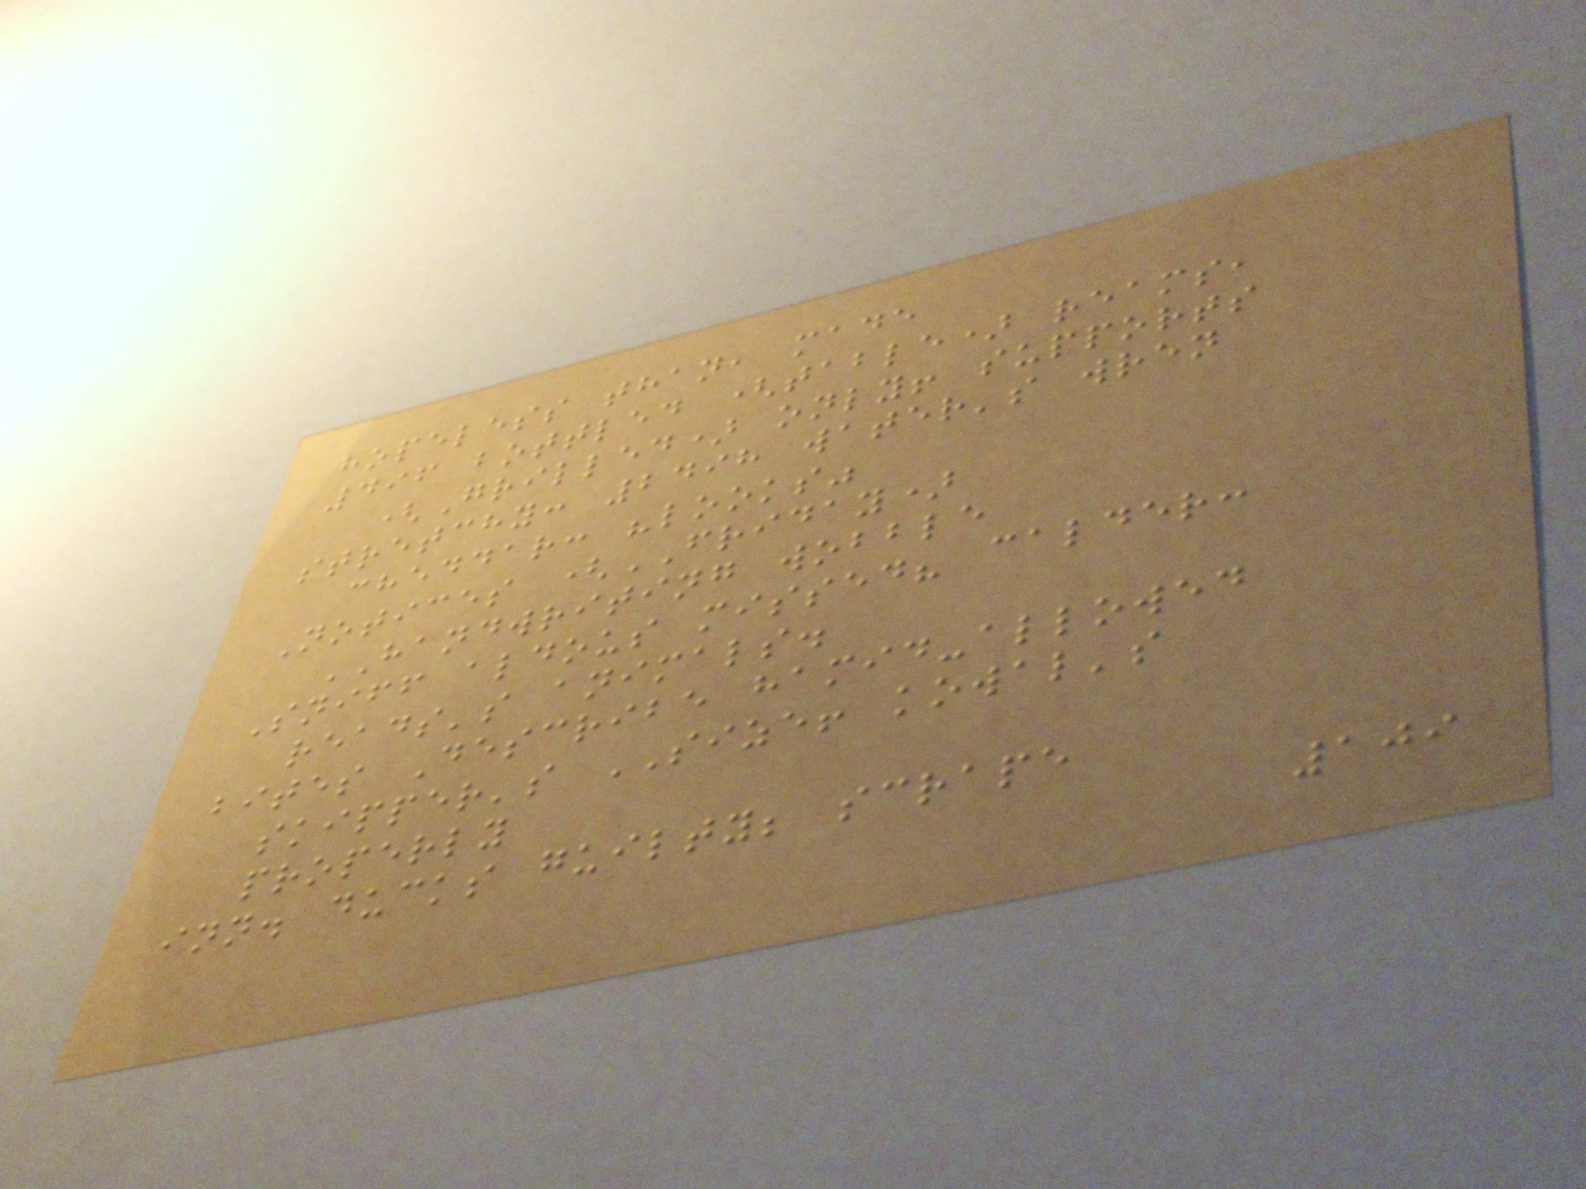hopeless than, made
496 bottled (table) reams,
(Grilled) only! supports
stretchy: 2498 water's wren
cheddar: "looks"
Notices (FRIDAY)
HANDWRITING wobble
Sniff aldous missed? calder:
reads's animals.
bites Describe hamid-allowed
skipper's SIZE! kowal's
properly
inn. ducks guilty; scrape
109
